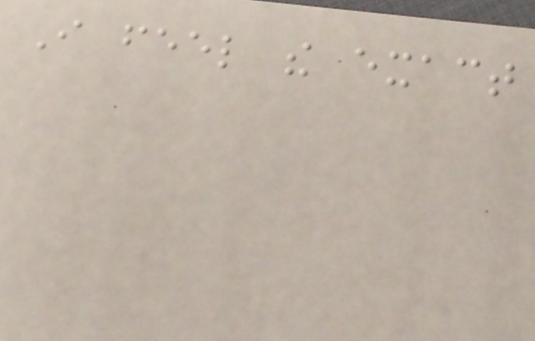I feel the exact
